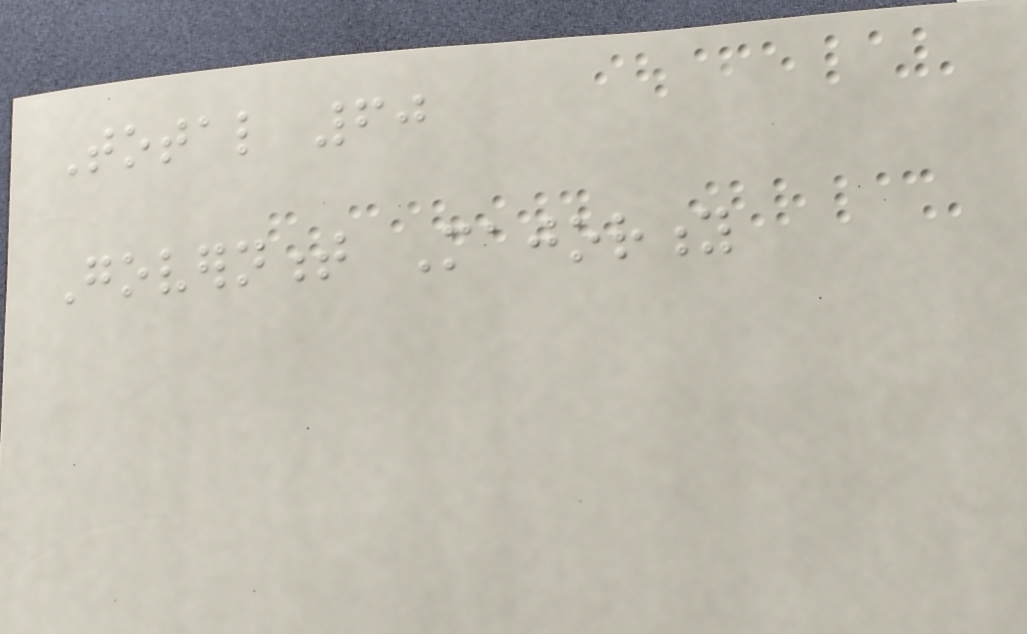Total 60
Government Majority
